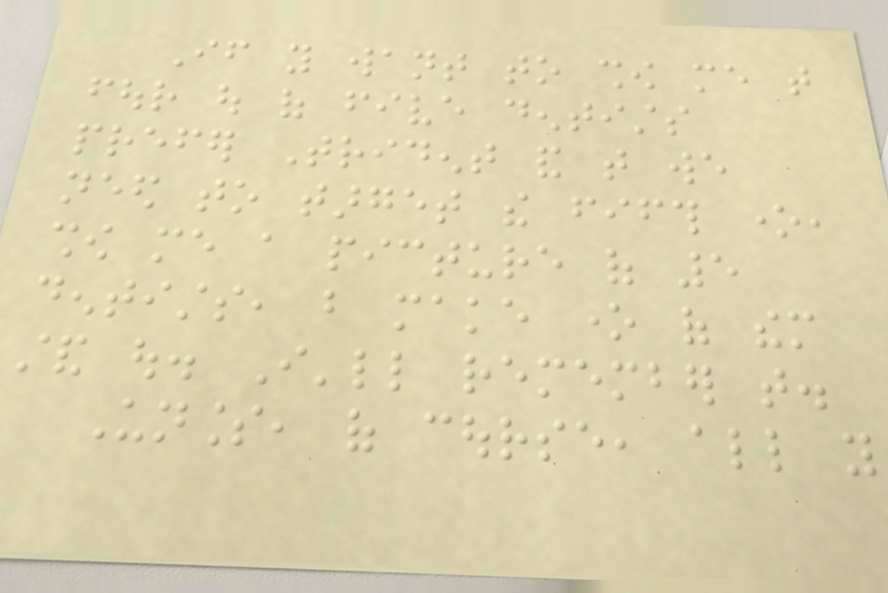If you want to show me that
four out of five dentists
prefer Trident and that we
need to target the fifth one,
show me a picture of 5
dentists, but make one of them
stand out. I'll remember that.
Unless, of course, all you
